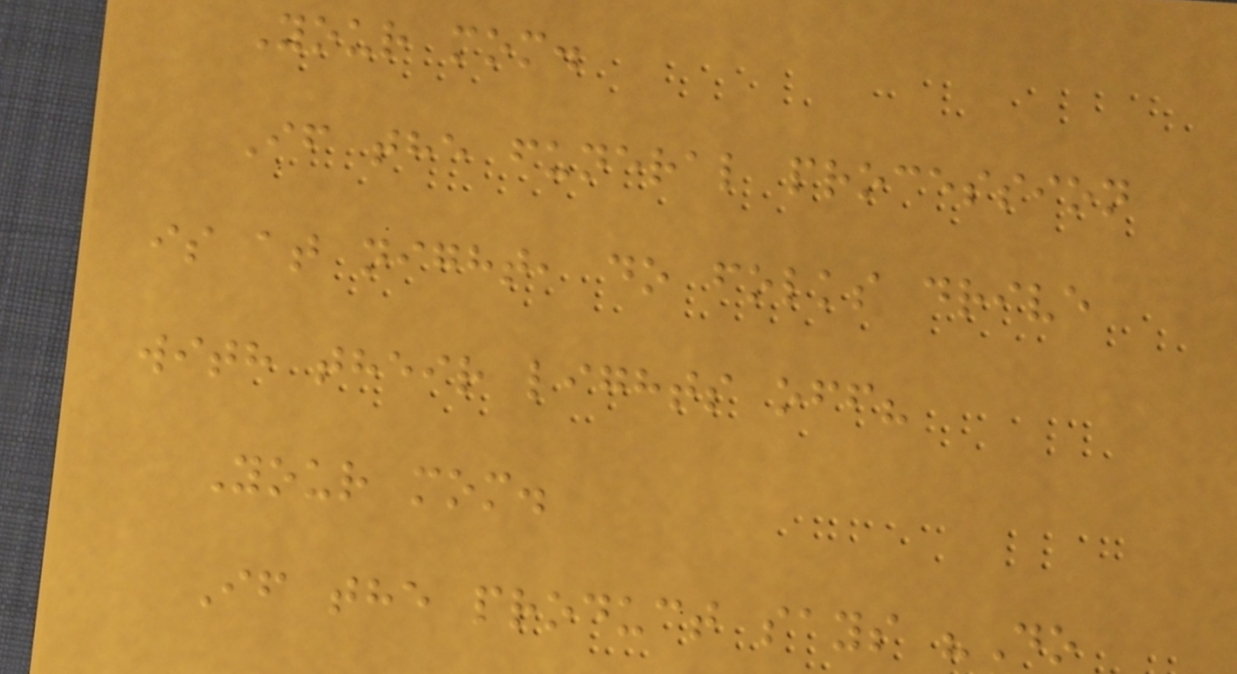Your mom.
If the funeral procession
is at night, do folks drive
with their lights off?
Your mom.
If the product says "Do
